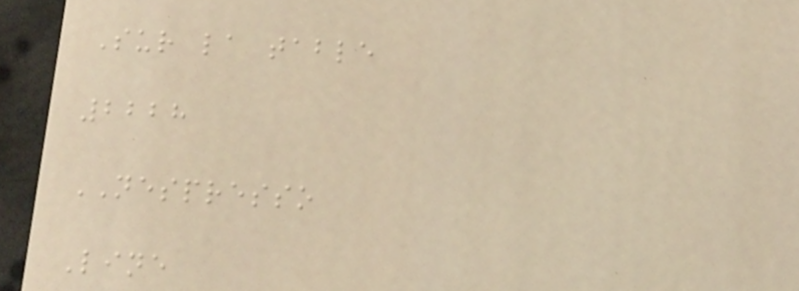Sur la table
2228
NESPRESSO
Line
